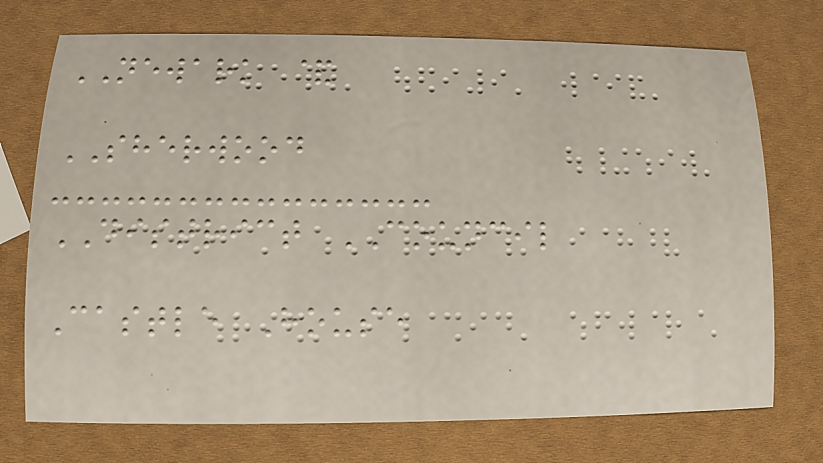NEWARK &
SHERWOOD
DISTRICT COUNCIL
Castle House
